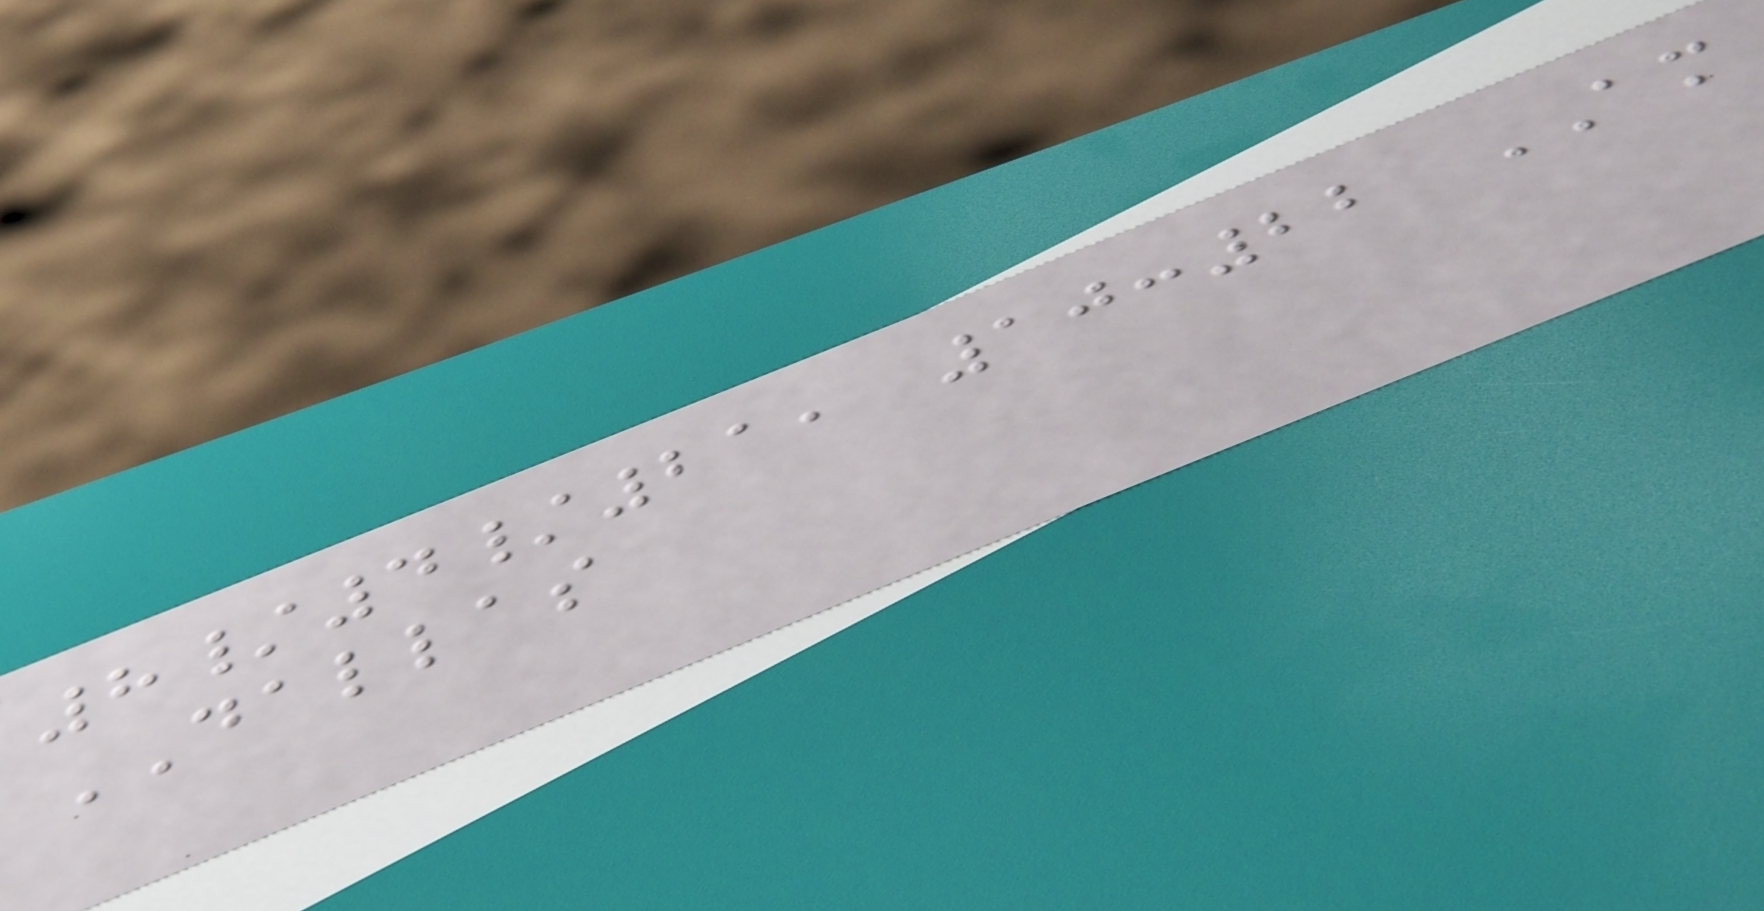8/4/21, 10:22 AM
DALLAS
